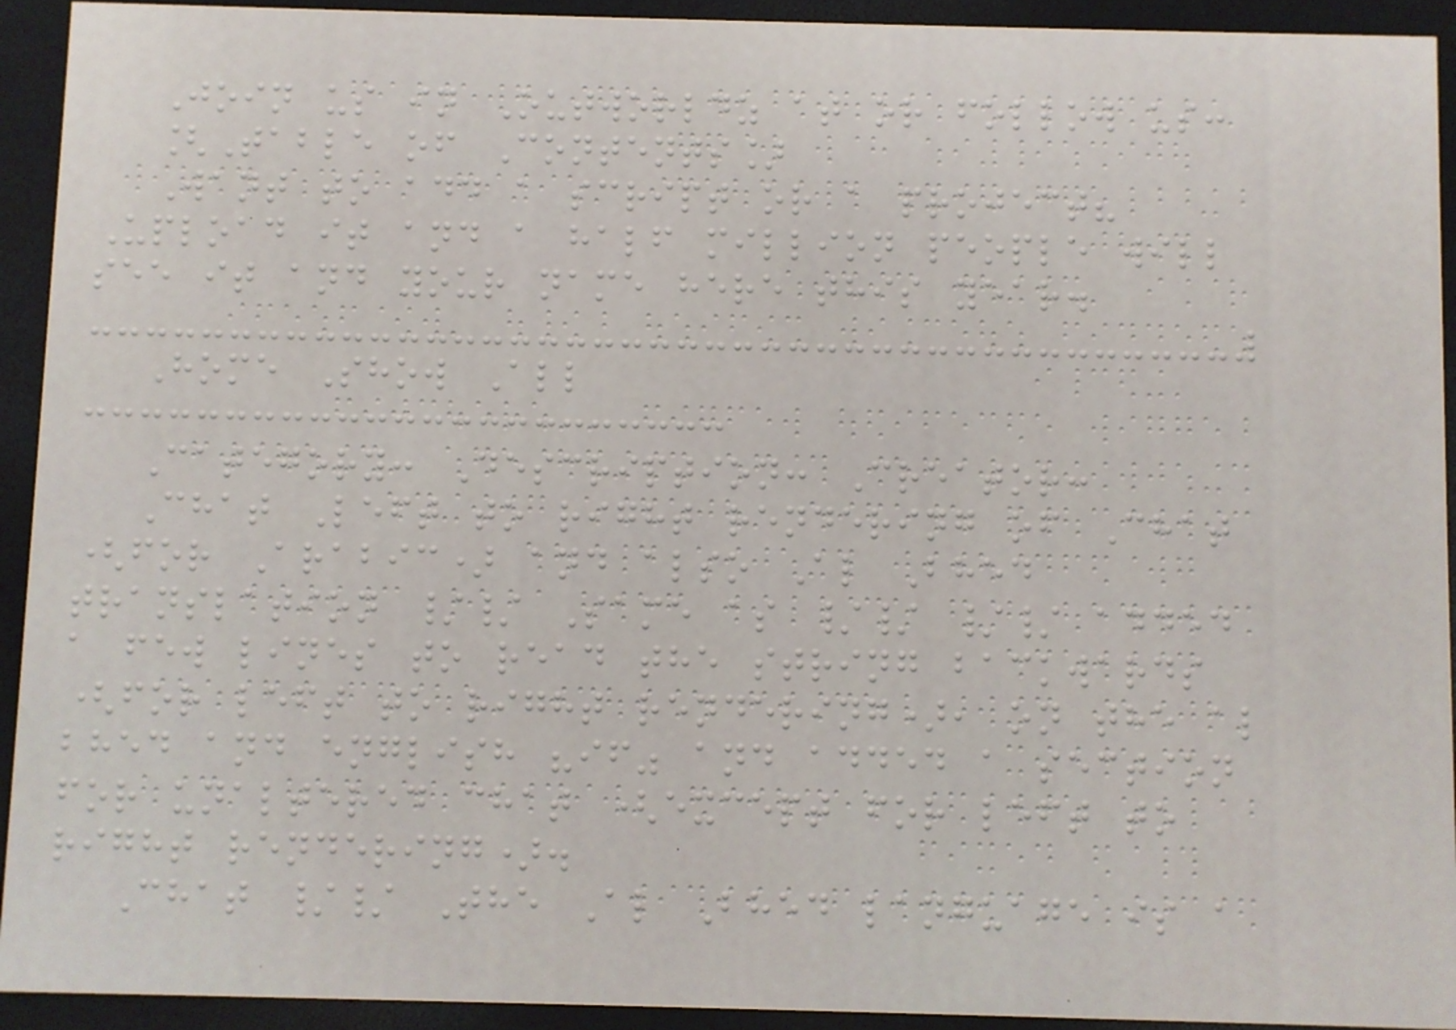Join us in Outworldz at or follow us:
[Table of Contents]
Want to add a script or a project?
Upload it and a half million people will
see it and your name here this year.
Home Show All
Category: Description: Creator:
Chat Left to right rendering of Chat
(for Arabic) and also Al Bhed
translation // Same as // // added
a few lines to read the string backwards
(for left to right rendering), on the al
bhed and english "if" and added a section
for unaltered chat (except for left to
right rendering).
Chat // The Al Bhed language is a
